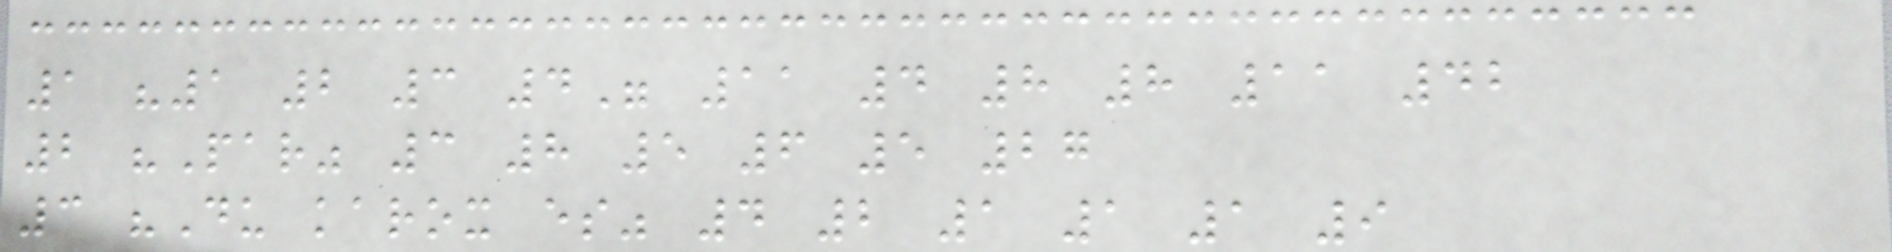1 "1 2 3 4" 11 4 8 8 11 42
2 "Par" 3 8 5 6 5 27
3 "Du karox es" 4 2 1 1 1 9
